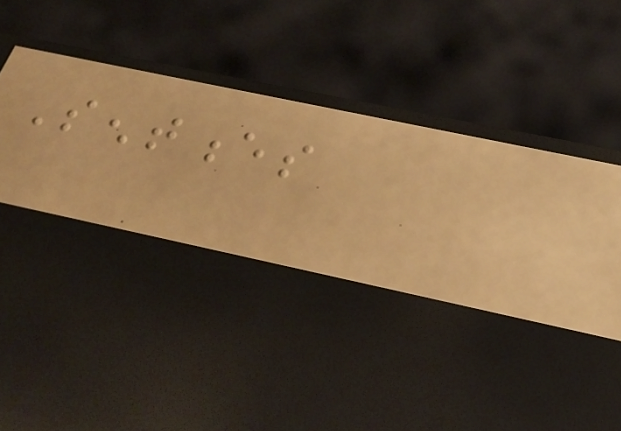Sentences
